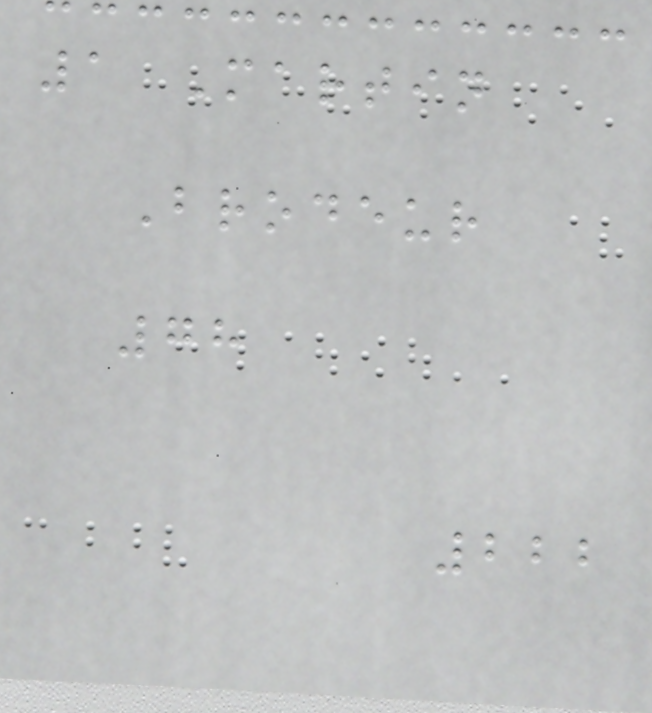1 Martin
Brodeur
78
222
